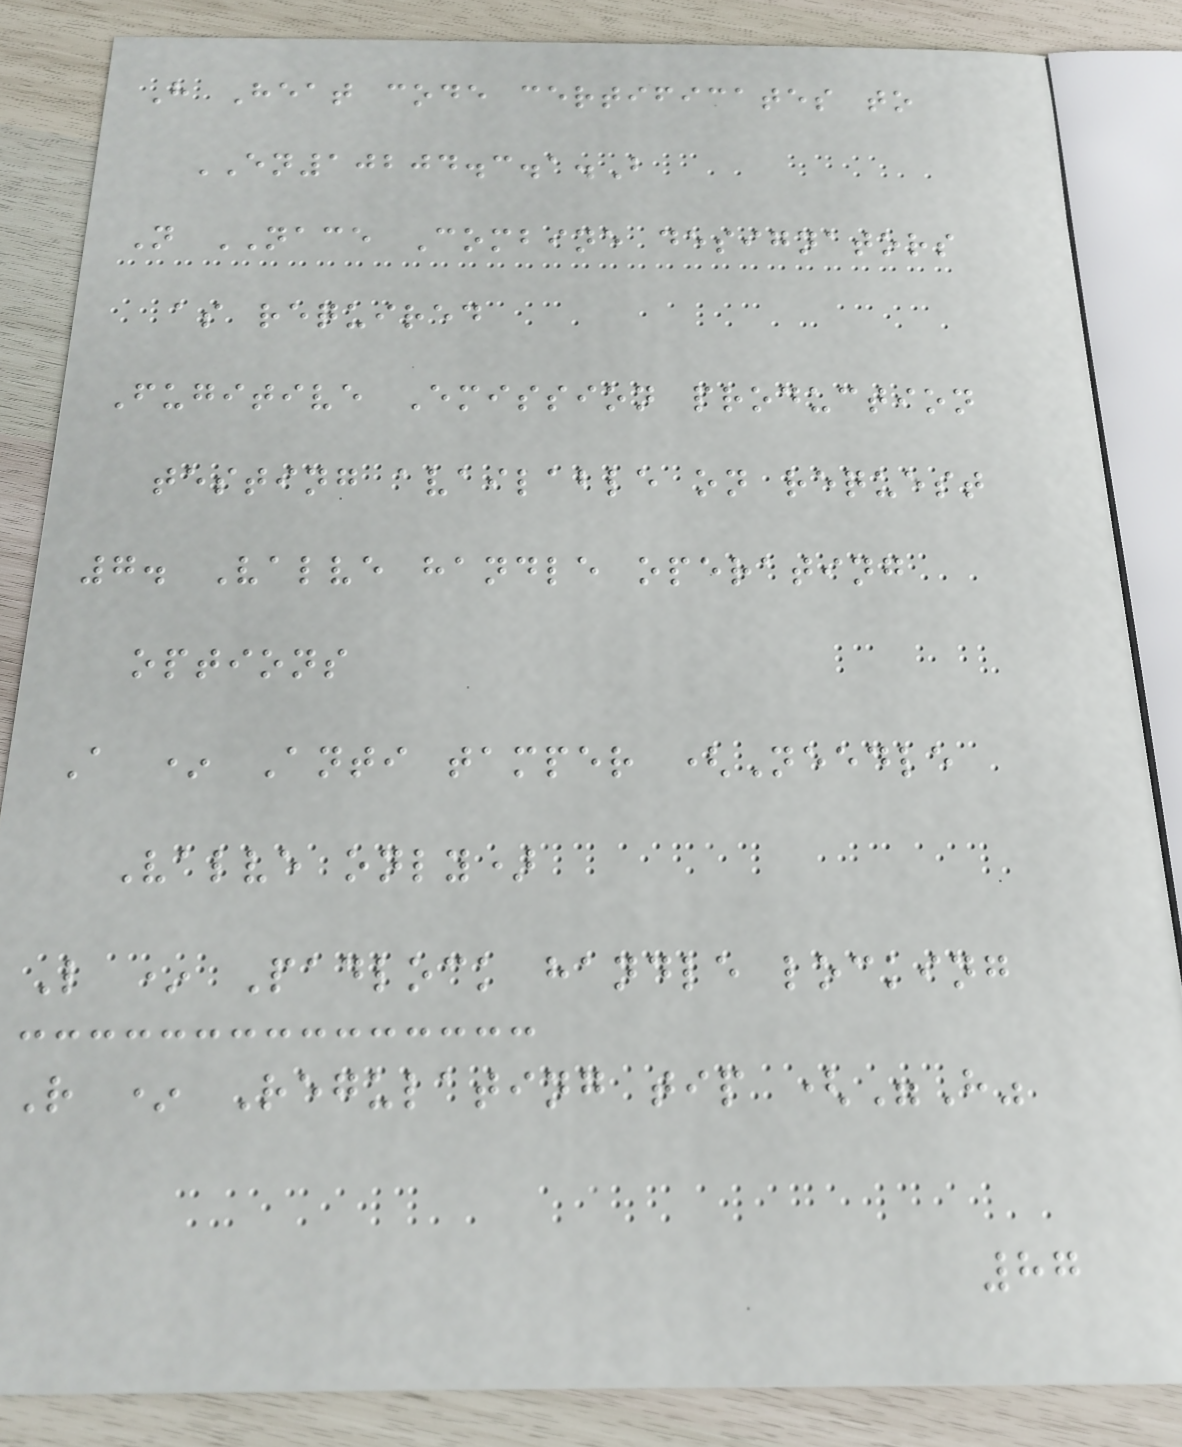H Heat code certificates to
EN10204.3.1.B
N NACE Combine designators
as required
Fugitive Emission production
testing available on request
7. Valve handle operating
options
A * Anti tamper (Needle
Valve only)
L * Padlock handle locking
R * Regulating tip ("H"
87
